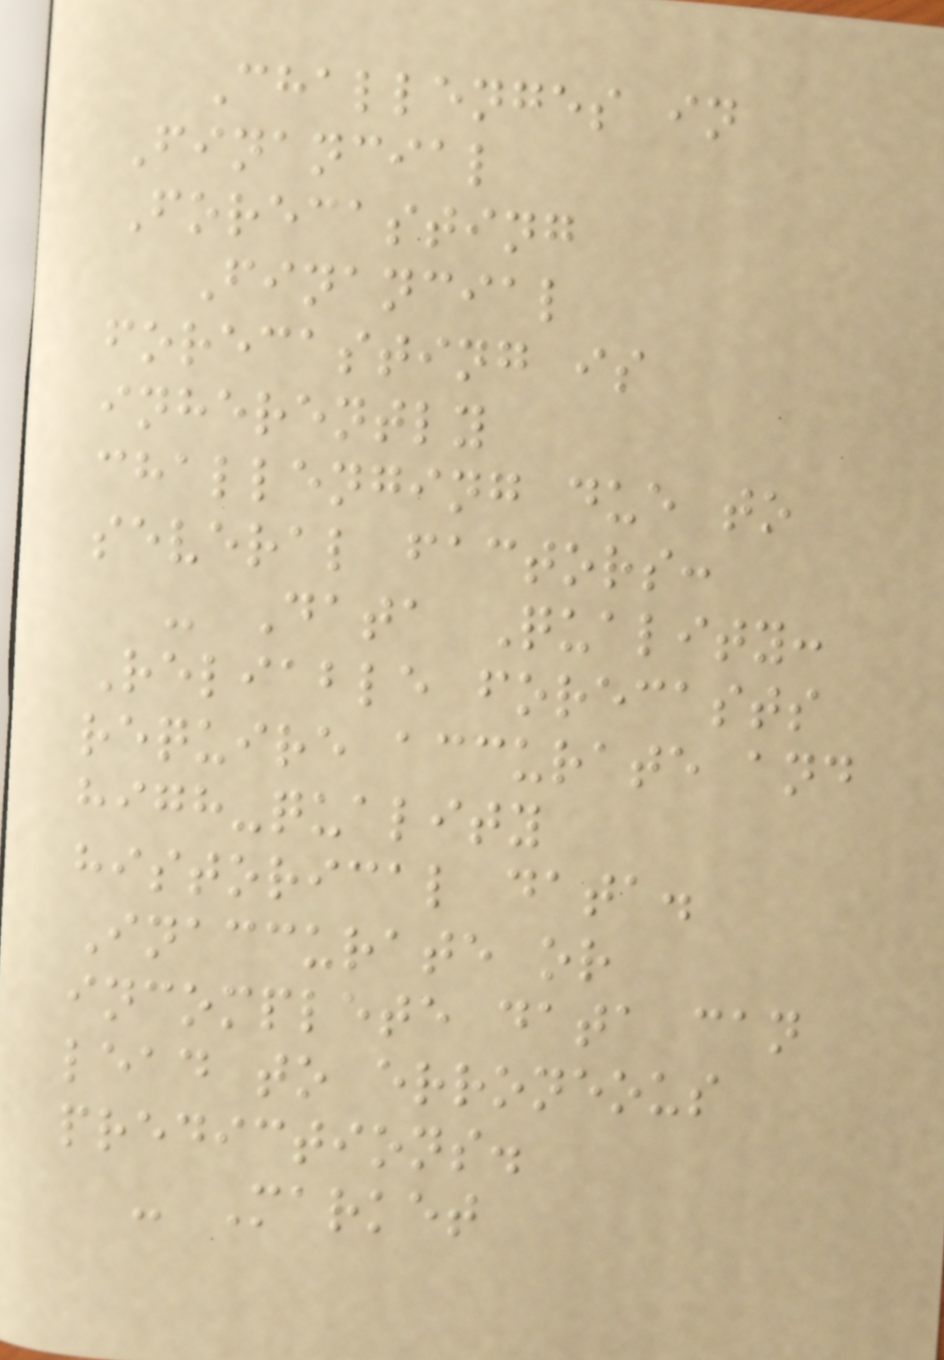Challenges in
Financial
Forecasting
Financial
forecasting is
inherently
challenging due to
several factors:
- Data Quality:
Reliable forecasts
require accurate and
high-quality
historical data.
Inaccurate or
incomplete data can
lead to erroneous
predictions.
- Market
